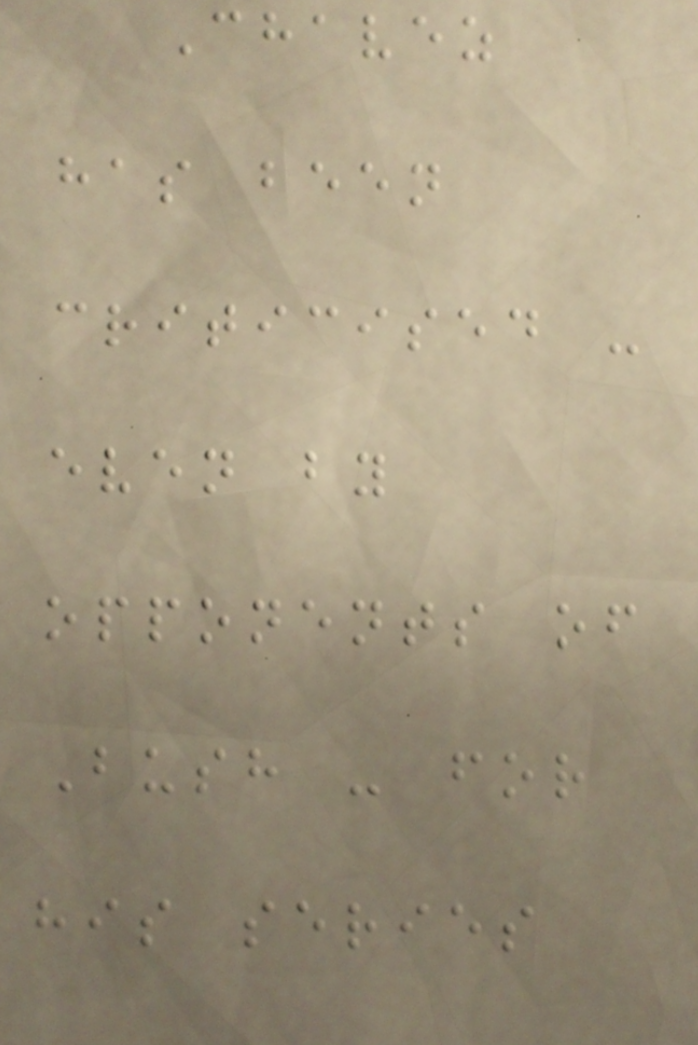Chavez
has been
criticised -
even by
opponents of
Bush - for
his series
